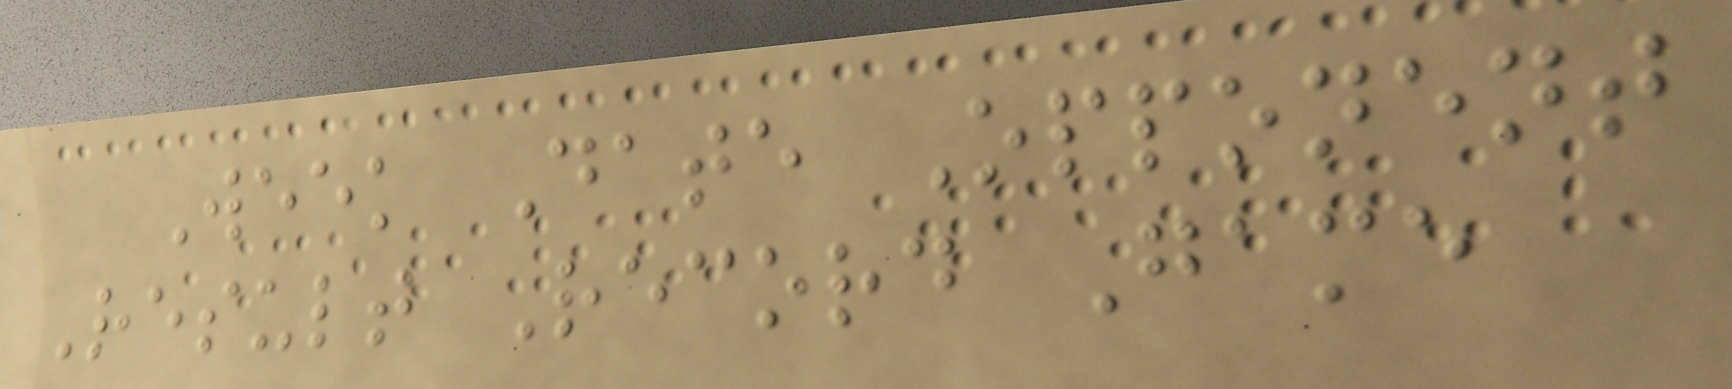Week Date Opponent
Result Record Game
